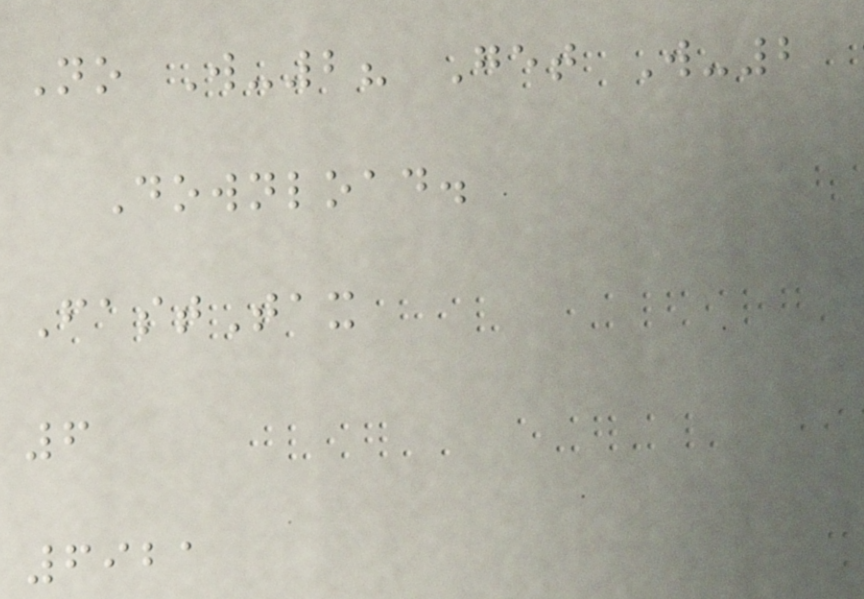No W-2? Get W-2
Download.
FastTax
6
6921
